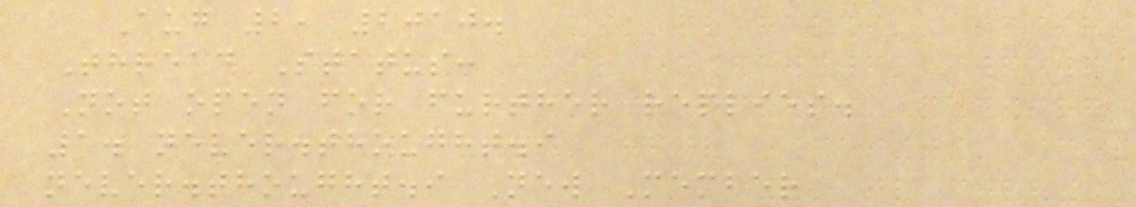Aug 2, 2010.
Thread Status:
Not open for further replies.
1. never.thought.i
never.thought.i New Member
